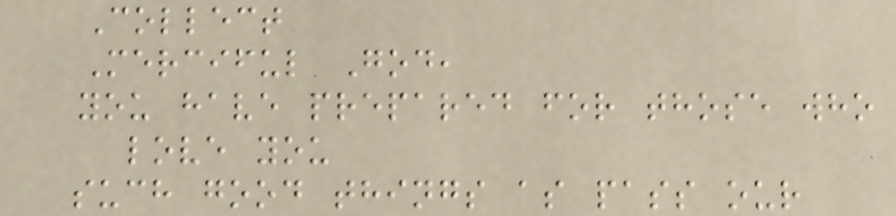Collect
Merciful God,
you have prepared for those who
love you
such good things as pass our
